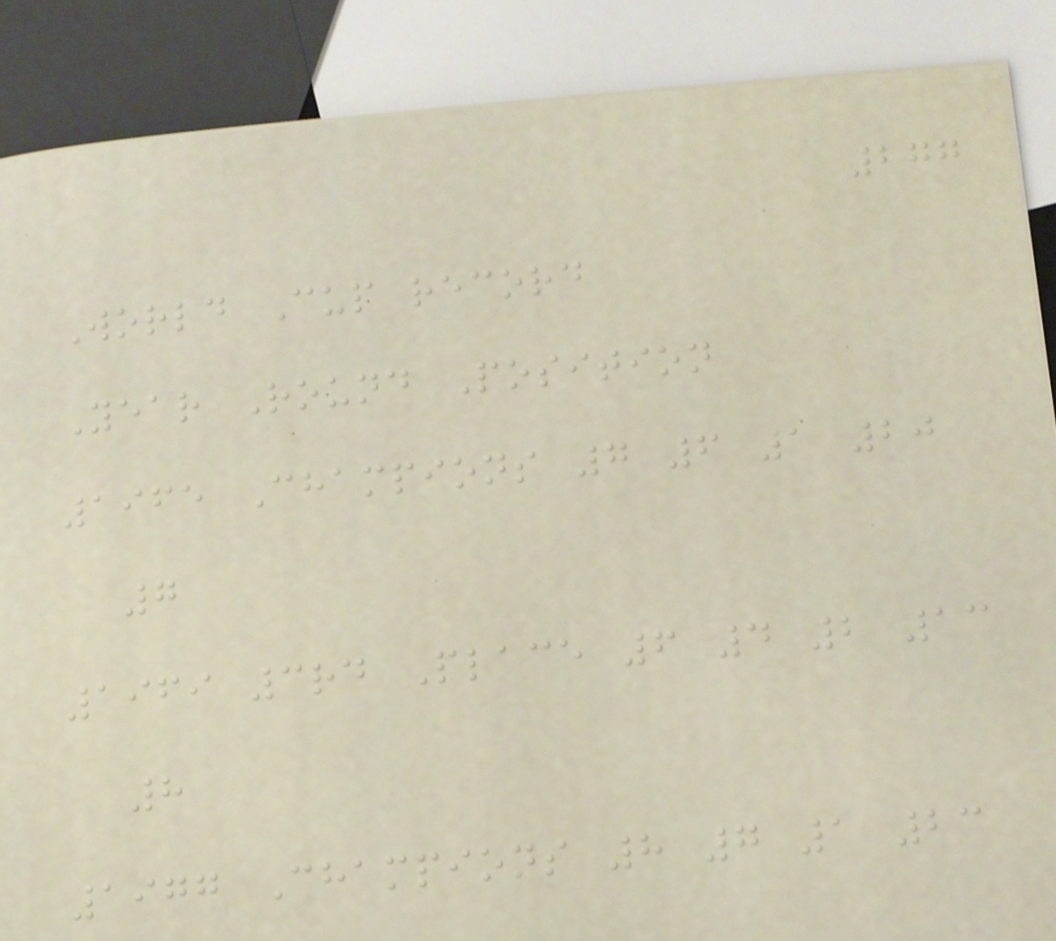277
World Cup record
Year Round Position
1965 Champions 7 6 1 20
7
1969 3rd Place 6 4 2 13
8
1977 Champions 8 7 1 23
